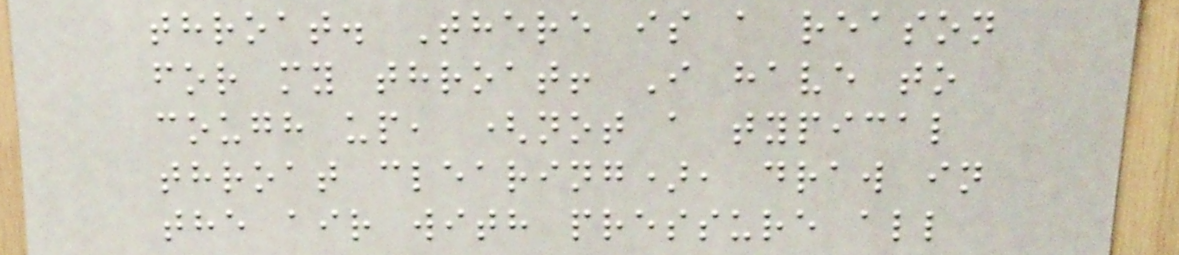throat. There is a reason
for my throat! I have to
cough up, (not a typical
throat clearing), draw in
the air with pressure all
